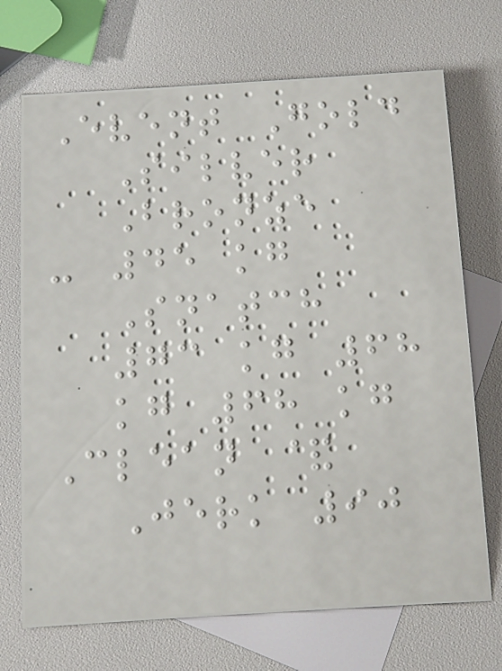Event Gold
Silver
Bronze
- 45 kg
Snatch
73 kg 68
kg 68 kg
Clean &
Jerk 90
